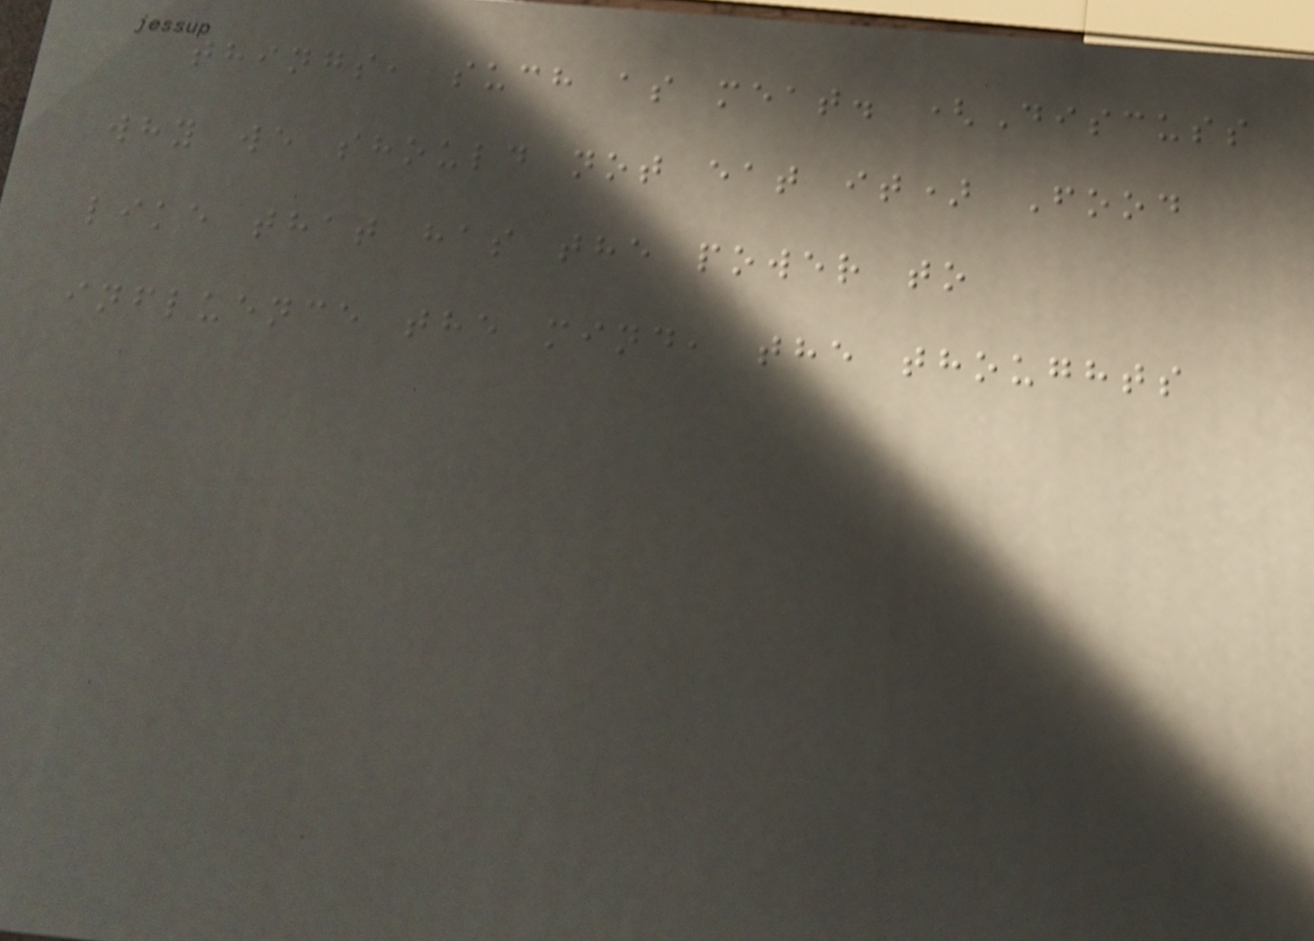things, such as meat. (Discuss
why we should not eat it) Food
like that has the power to
influence the mind, the thoughts
